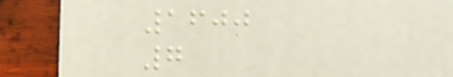1600
7
